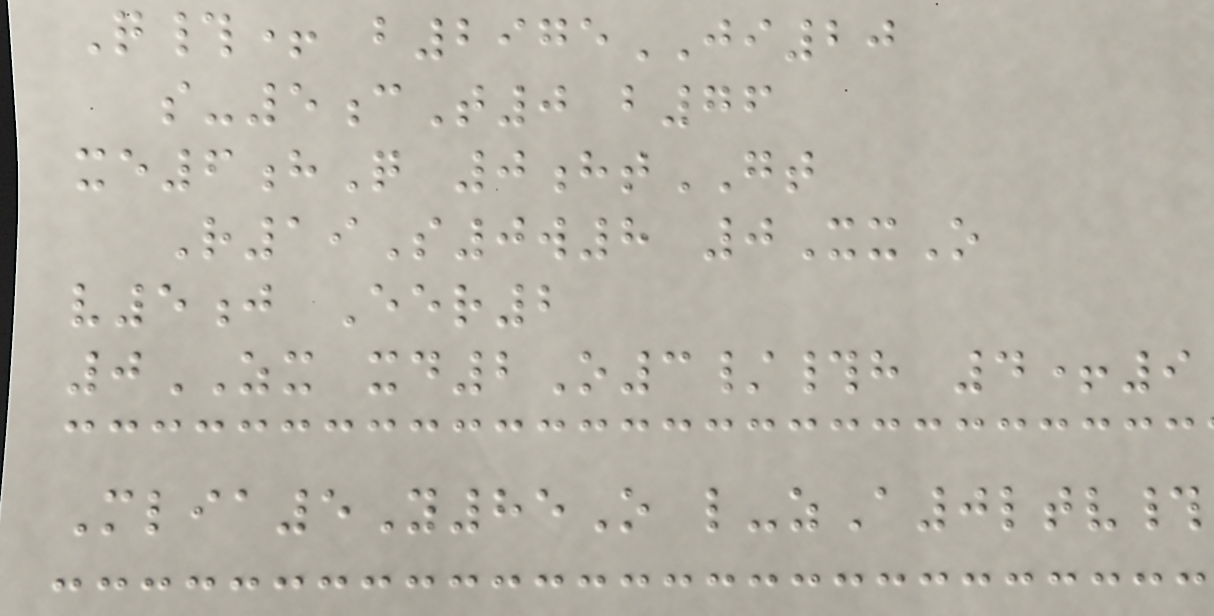Q#+ b2975JI20
s-5cT0 b76
xe6hQ 0htGT
R19S0w8 0XxO
v5j Eer2
0ZX xd2O3/#h 4+9
Mlia5Y85O l-zA0ltv#
